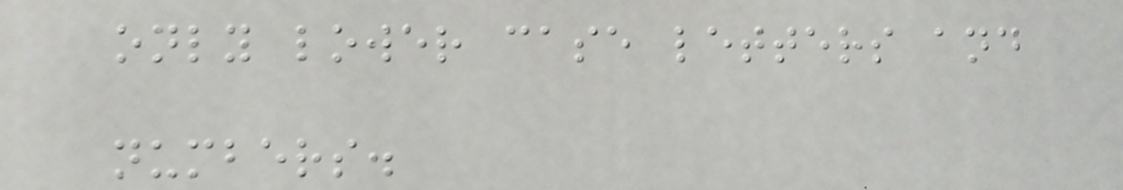only lower case letters and
numbers.
